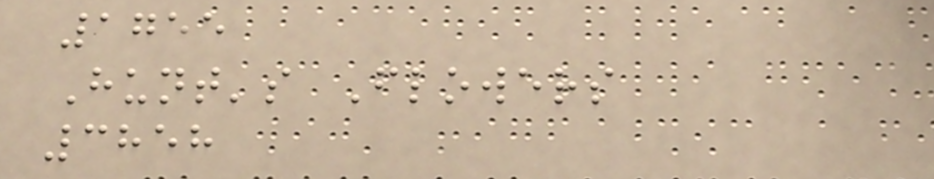1755
Hunt's Flowers
3858
